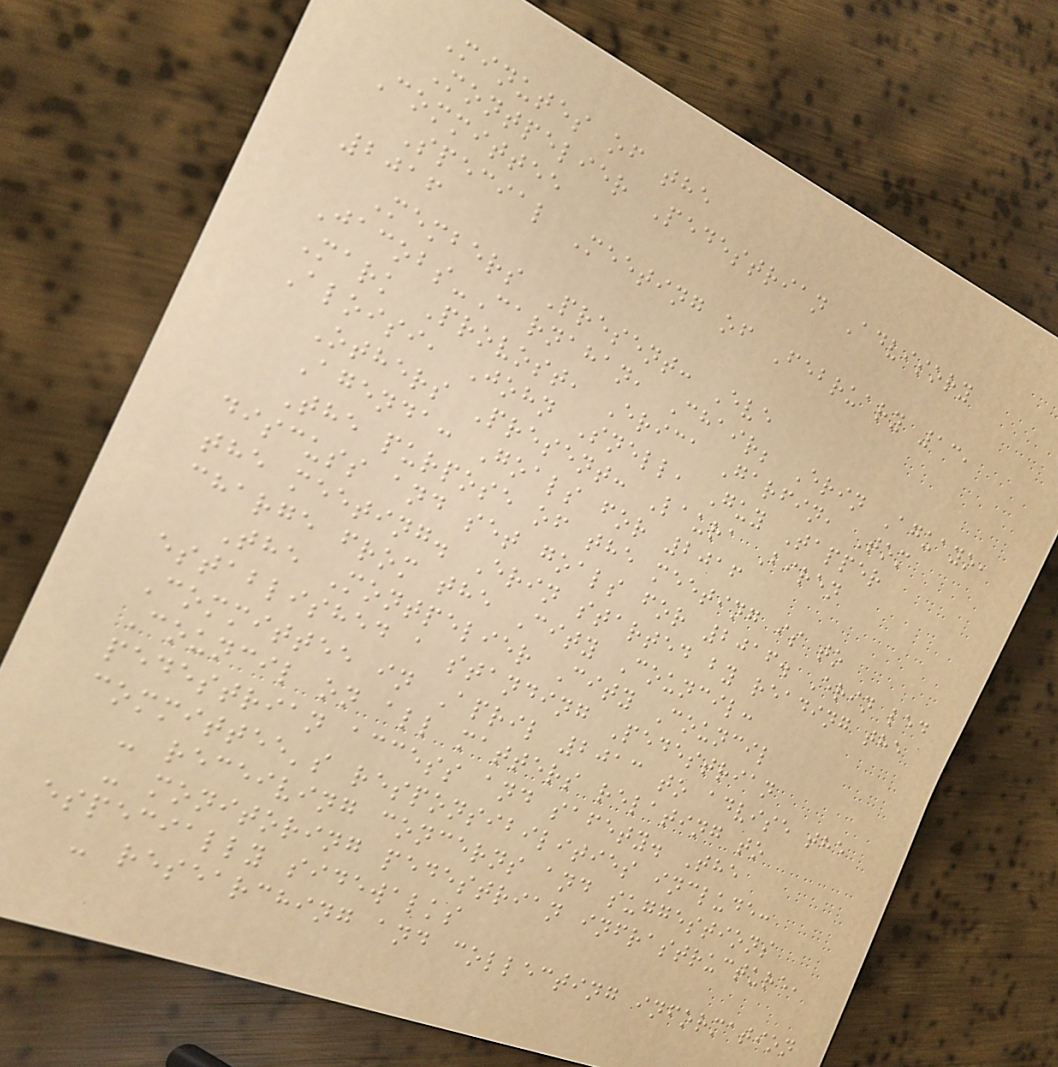Minutes of the
Montpelier Pedestrian Advisory
Committee
Special Meeting of February 13,
2016
Members Present: Eve
Jacobs-Carnahan, Chair; Erin Aguayo,
Mark Provost, Erica Garfin, Tom
Aloisi, John Snell, Guy Tapper
Others Present: Laura Biren
Agenda: Goals for 2016
The purpose of the meeting is to
discuss and set goals for 2016. Erin led
the meeting. Erin started by reading the
charge from the City Council:
The Montpelier City Council
established a standing Pedestrian
Committee in April 2013 to advise the
Council on all matters relating to
pedestrian access and safety. The
committee's responsibilities include:
- receiving concerns and suggestions
- monitoring pedestrian infrastructure,
especially sidewalks
- researching and collecting information
